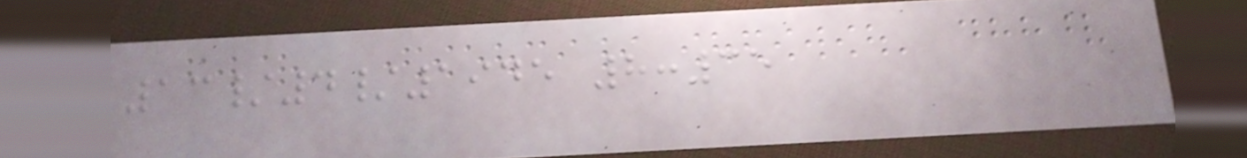13/4/1945 8:35
